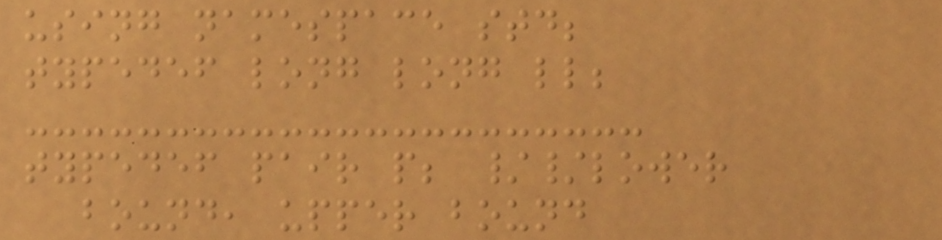using namespace std;
typedef long long ll;
typedef pair p; //lower
bound, upper bound
